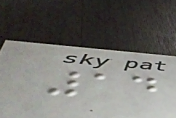14
